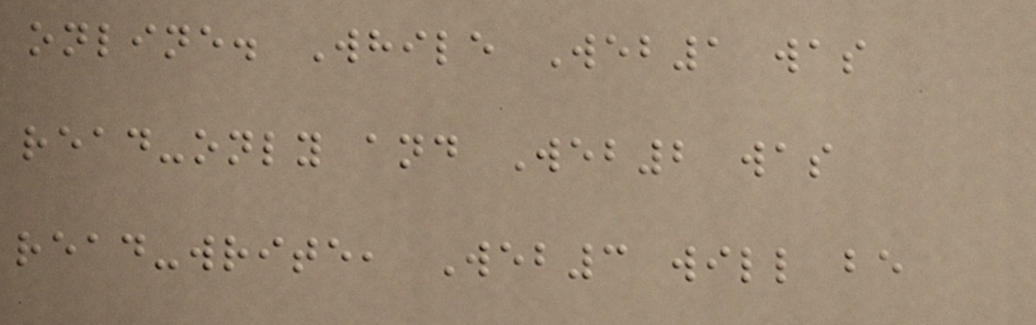online. While Web1 was
read-only and Web2 was
read-write, Web3 will be
